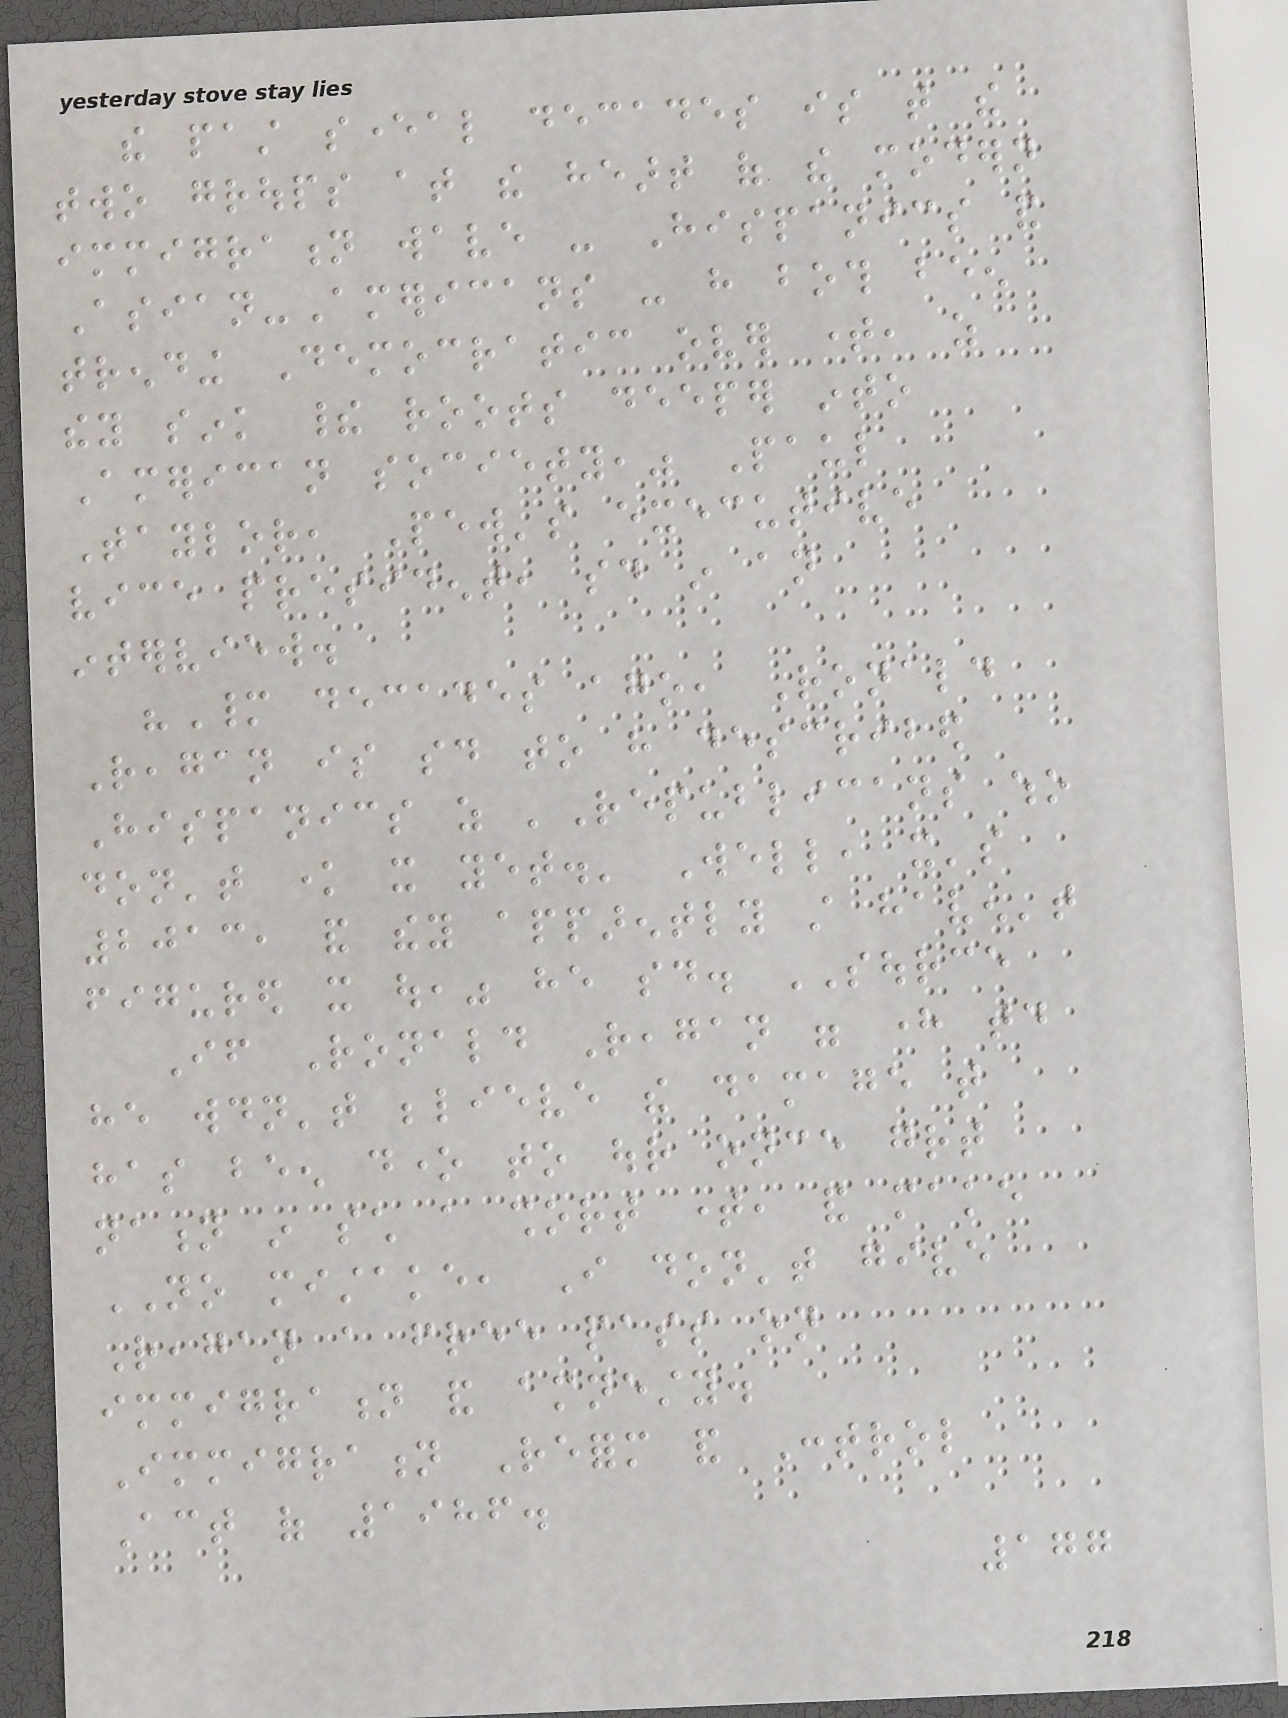the past several decades is that the
two groups at the heart of the modern
immigration wave - Hispanics and
Asian-Americans - have both been
trending Democratic over time, as
they sink their roots deeper into
American society," Paul
Taylor, Pew's executive
vice president, said in an
interview.
"Many decades ago, Ronald
Reagan is said to have described
Hispanics as 'Republicans who
don't know it yet.' Well, it's
2013, and they apparently still haven't
figured it out," he said. SOURCE
If Ronald Reagan were here today
he wouldn't believe the damage that
has been done to our once great
nation in such a short time, and make
NO mistake, I don't give
Reagan a free pass on
immigration and amnesty.
Immigration Reform and Control
Act of 1986.
177
